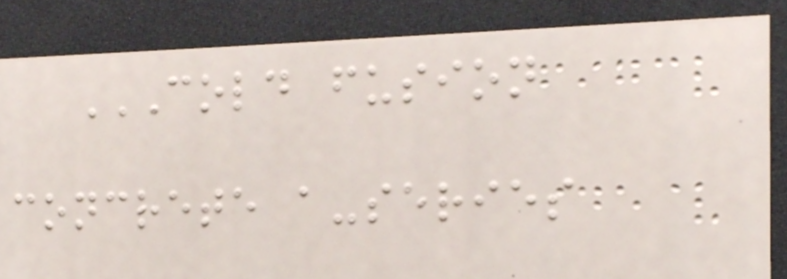COLD FUSION
CONCRETE A-SERIES
